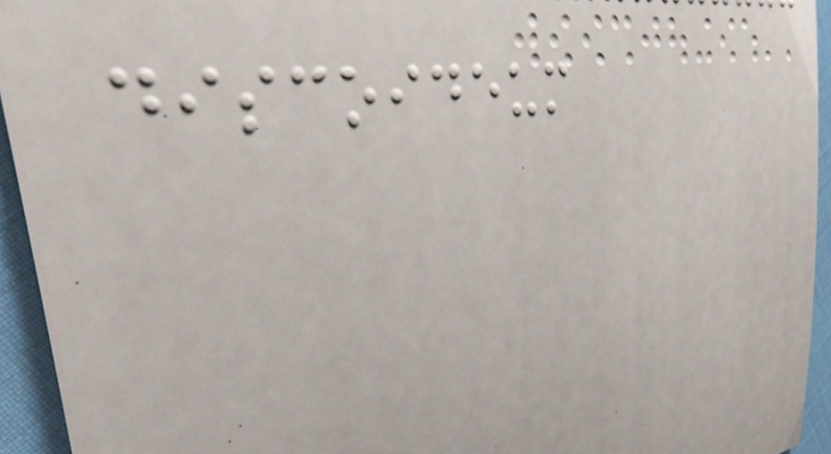discoideum
